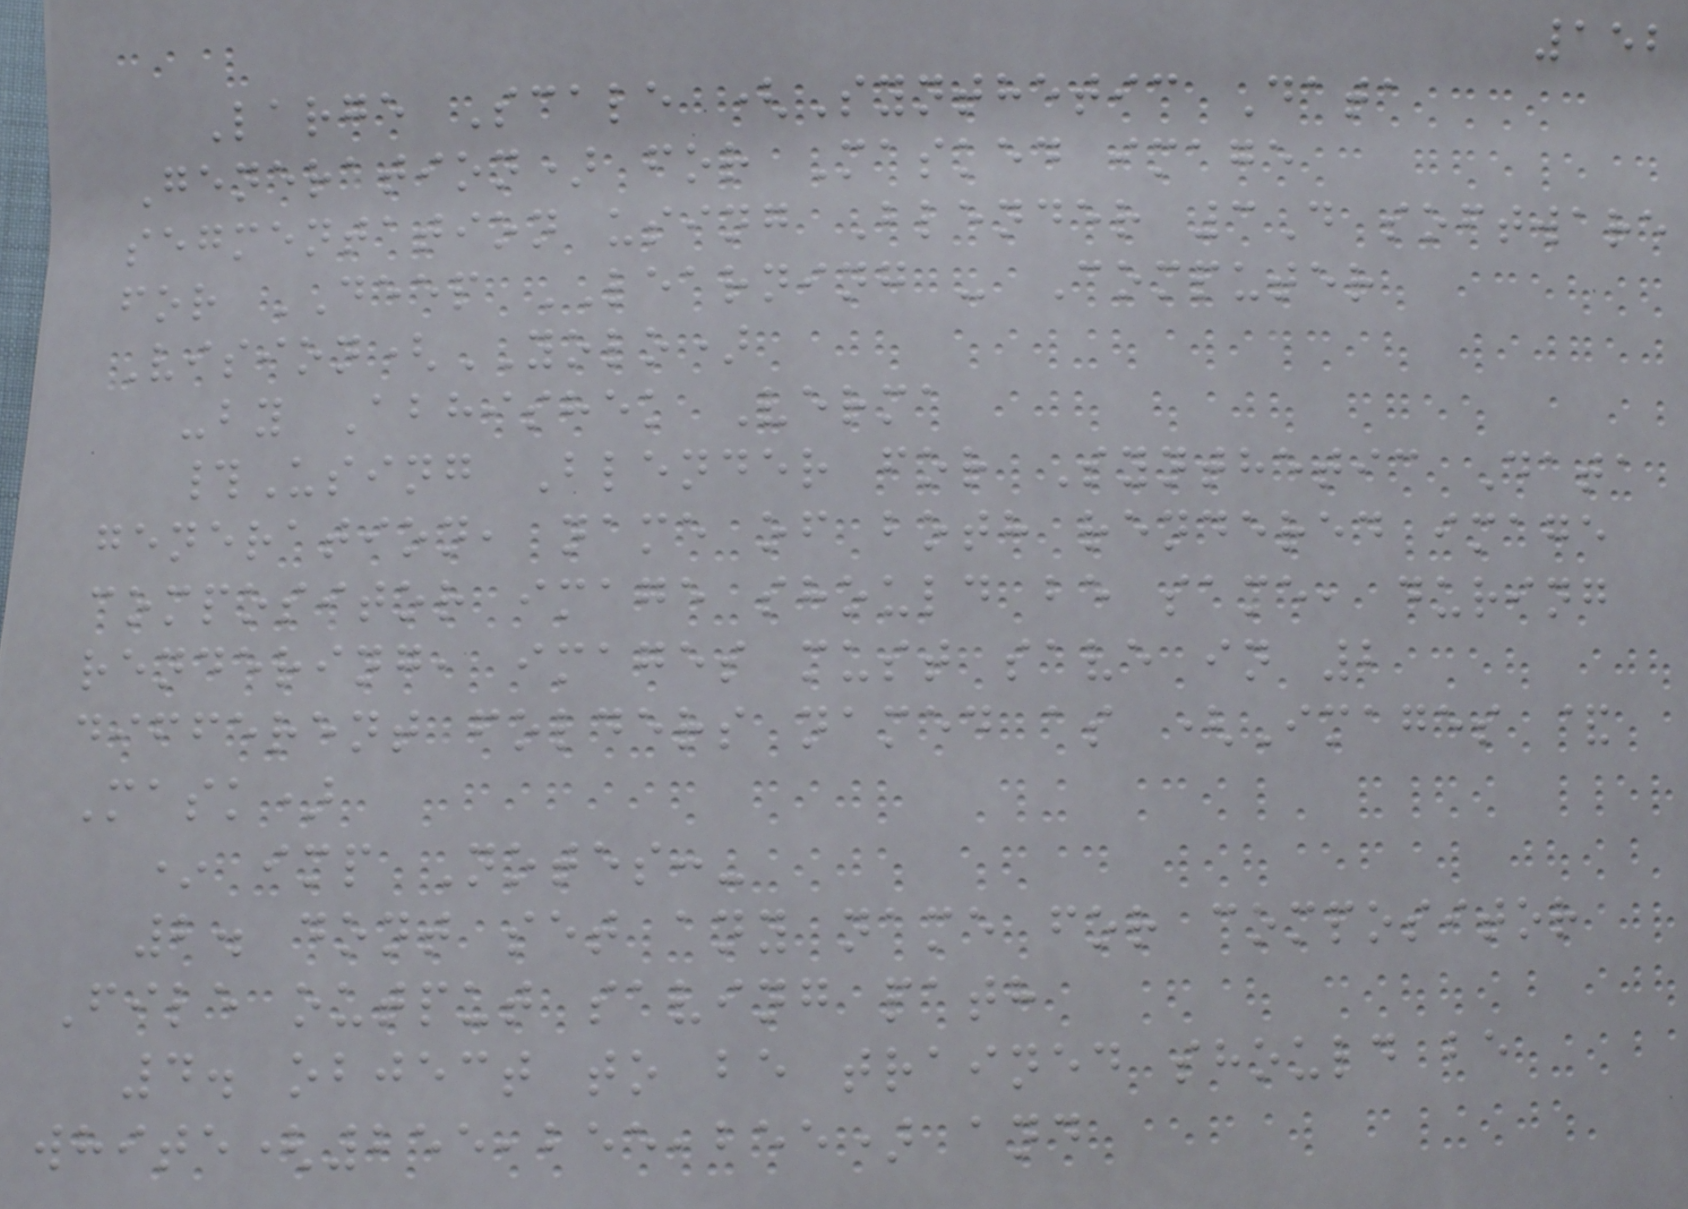152
Large Scale (Synthetic Data
Generation) for Masked image
segmentation using Blender 3D software
for DEEP LEARNING - Computer
Vision(YOLO)
-by Abhishek Verma
#Using Blender for Synthetic Data
generation, name of both rendered image
compositor image should be same, during
rendering, images must save in 2
different folders named as (Images &
Mask)
* imp Notes:-
2. dont set any name for compositor
File output saving path
4. object to be trained should be
white(255,255,255) and
